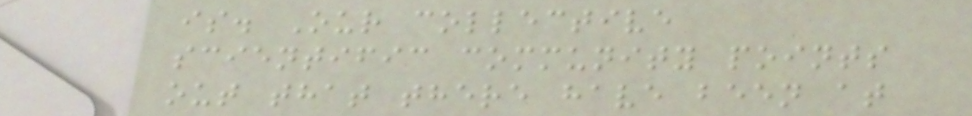is. Our collective
scientific community points
out that there have been at
